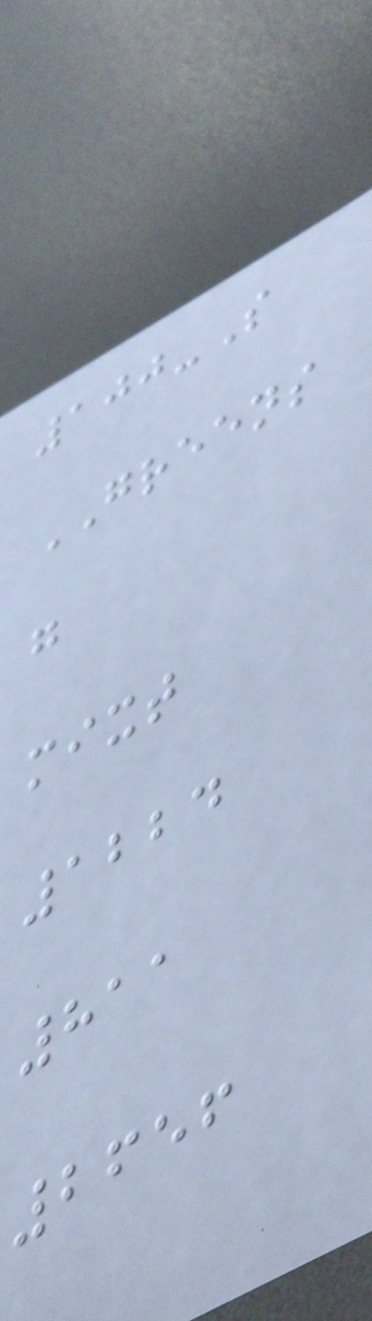100-S
GREENS
g
mixt
1224
811
2656
